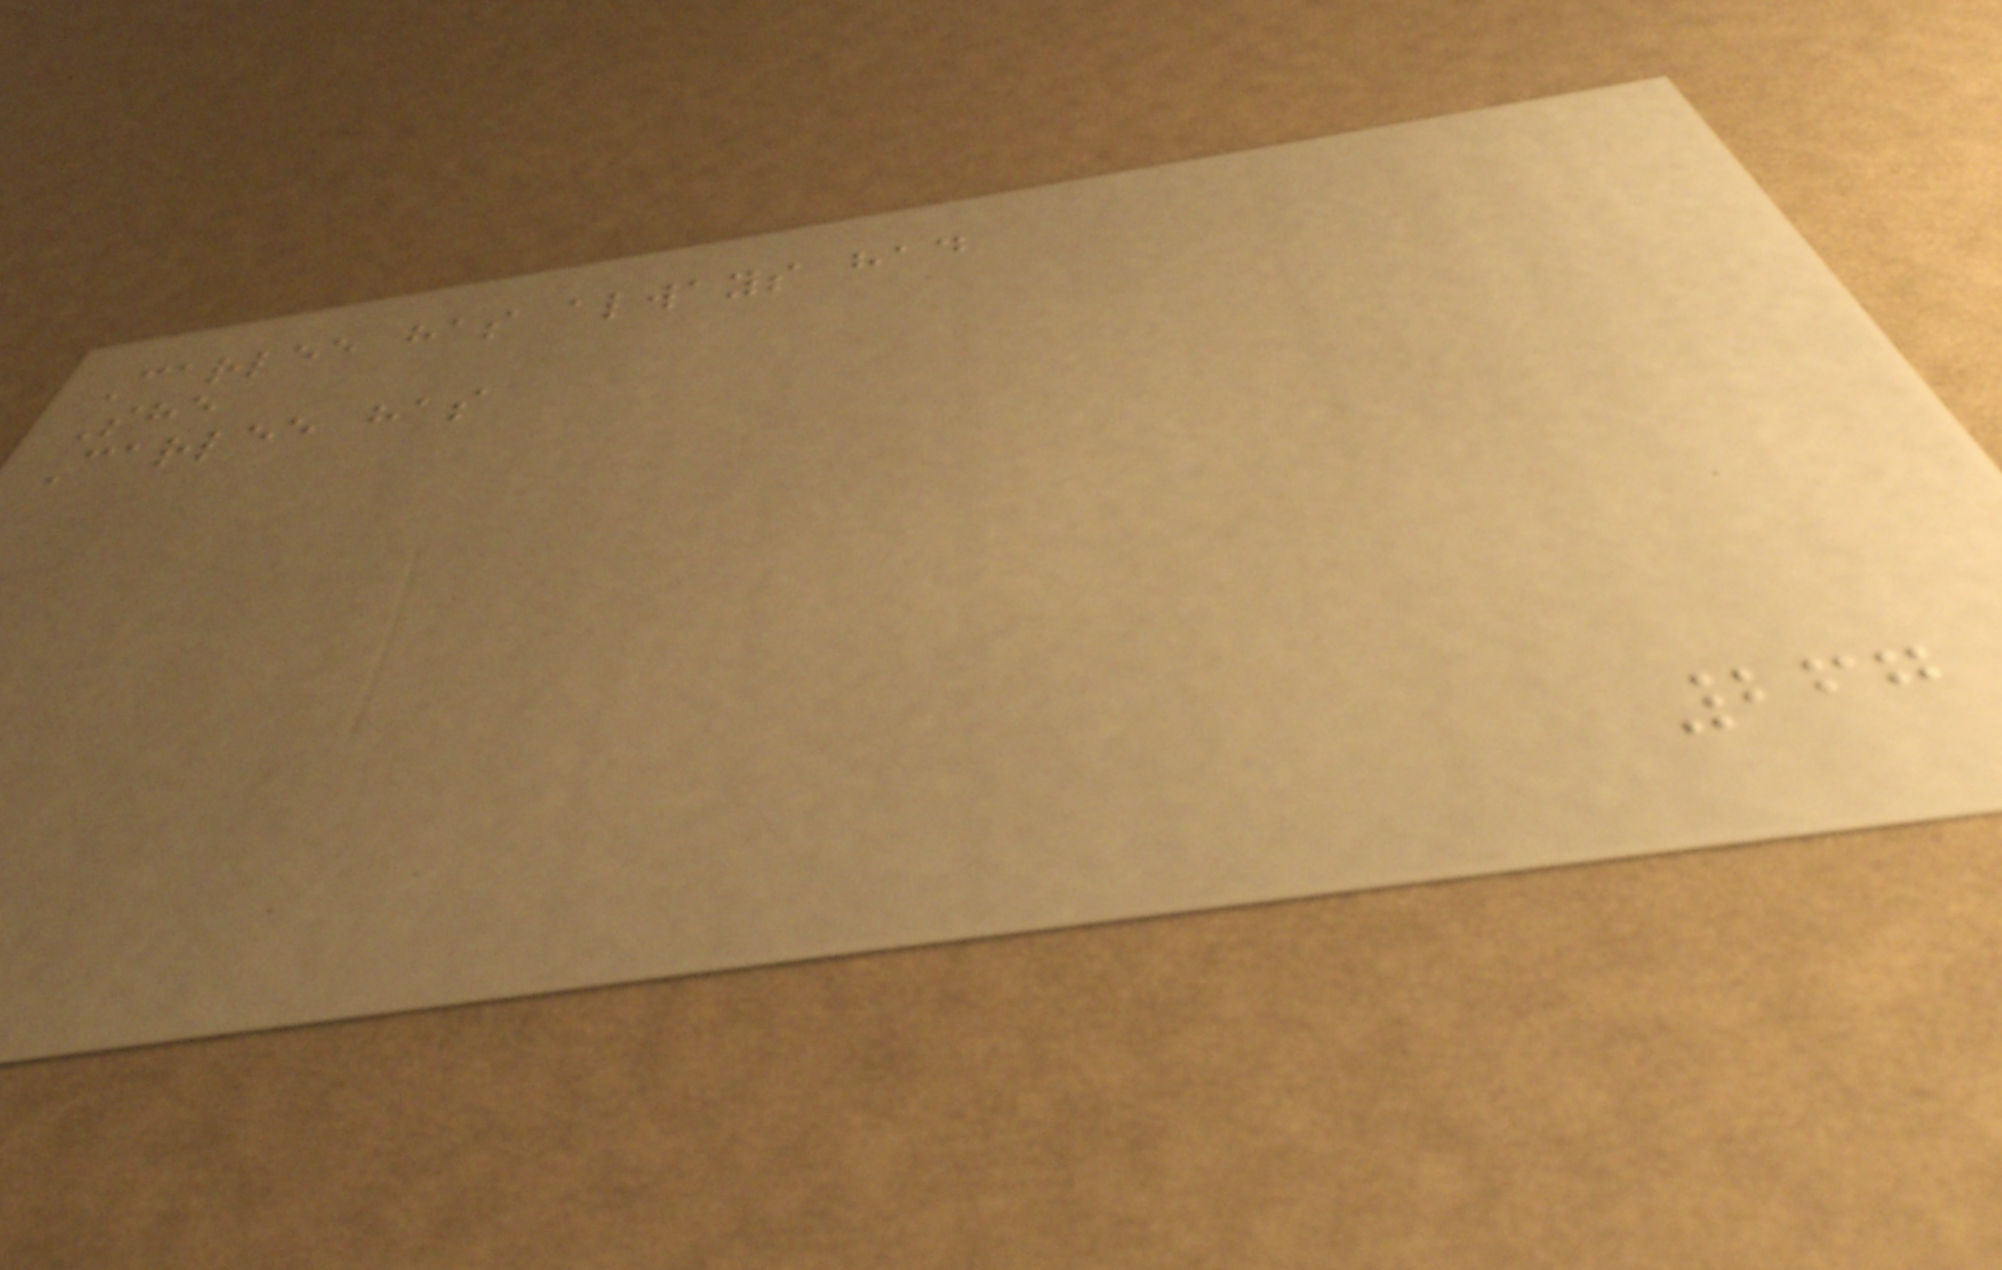Carlee has always had
She
Carlee has
267
